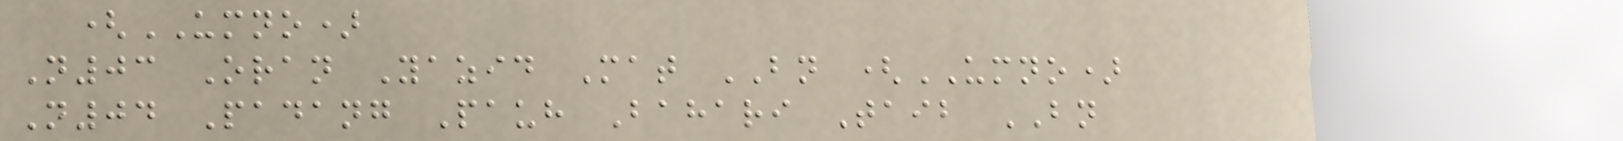(UMNO)
N03 Oran Yazid Mat BN (UMNO)
N04 Padang Pauh Bahari Taib BN
